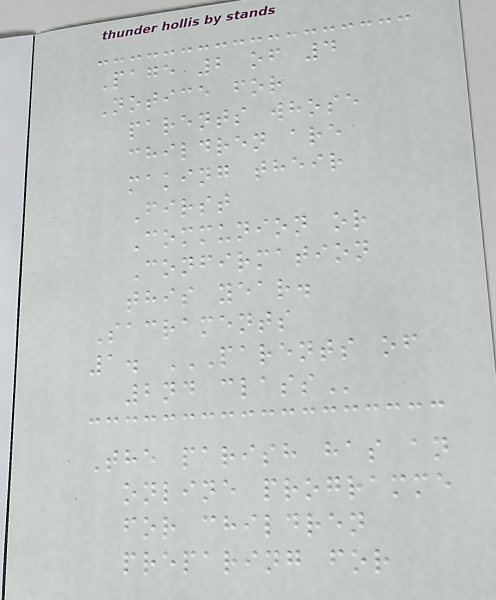Page 2 of 4
Notice for
parents whose
children are
making their
First
Communion or
Confirmation
this year.
Sacraments
1. PARENTS OF
2ND CLASS
The parish has an
online programme
for children
preparing for
